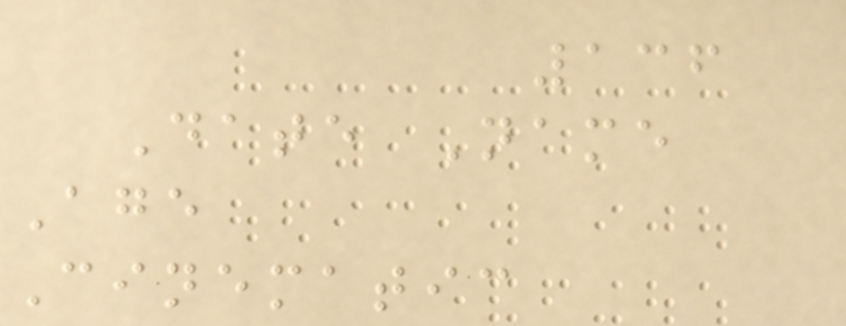136
Date Name
Age
Cinematic
